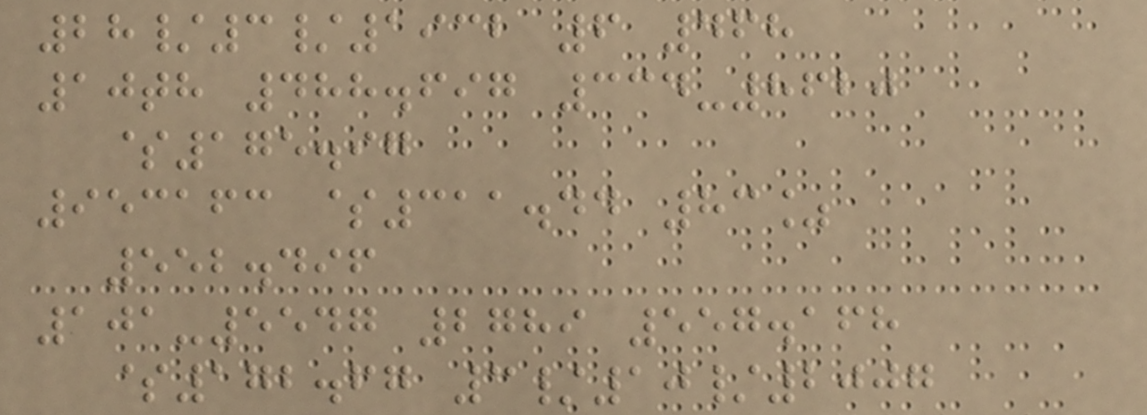28/3/1932 6 468
10th 488.697 334-8620
$175.97
953163 $311.44 83%
552.496
101-5547 2789 557.168
$172.67 3/10/2007
